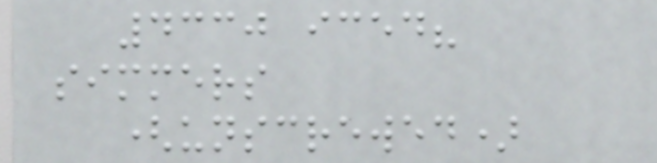4330 iced?
simmers
(unscrewed)
